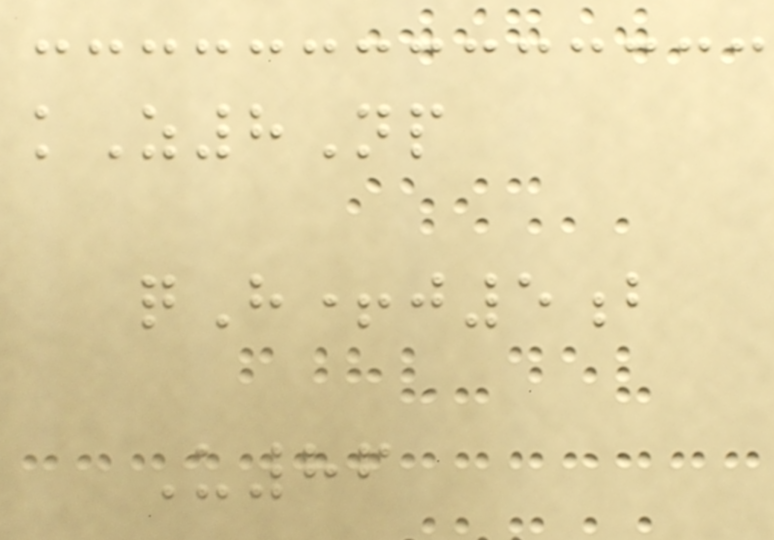kZ8Np
qH+j5b
U86
